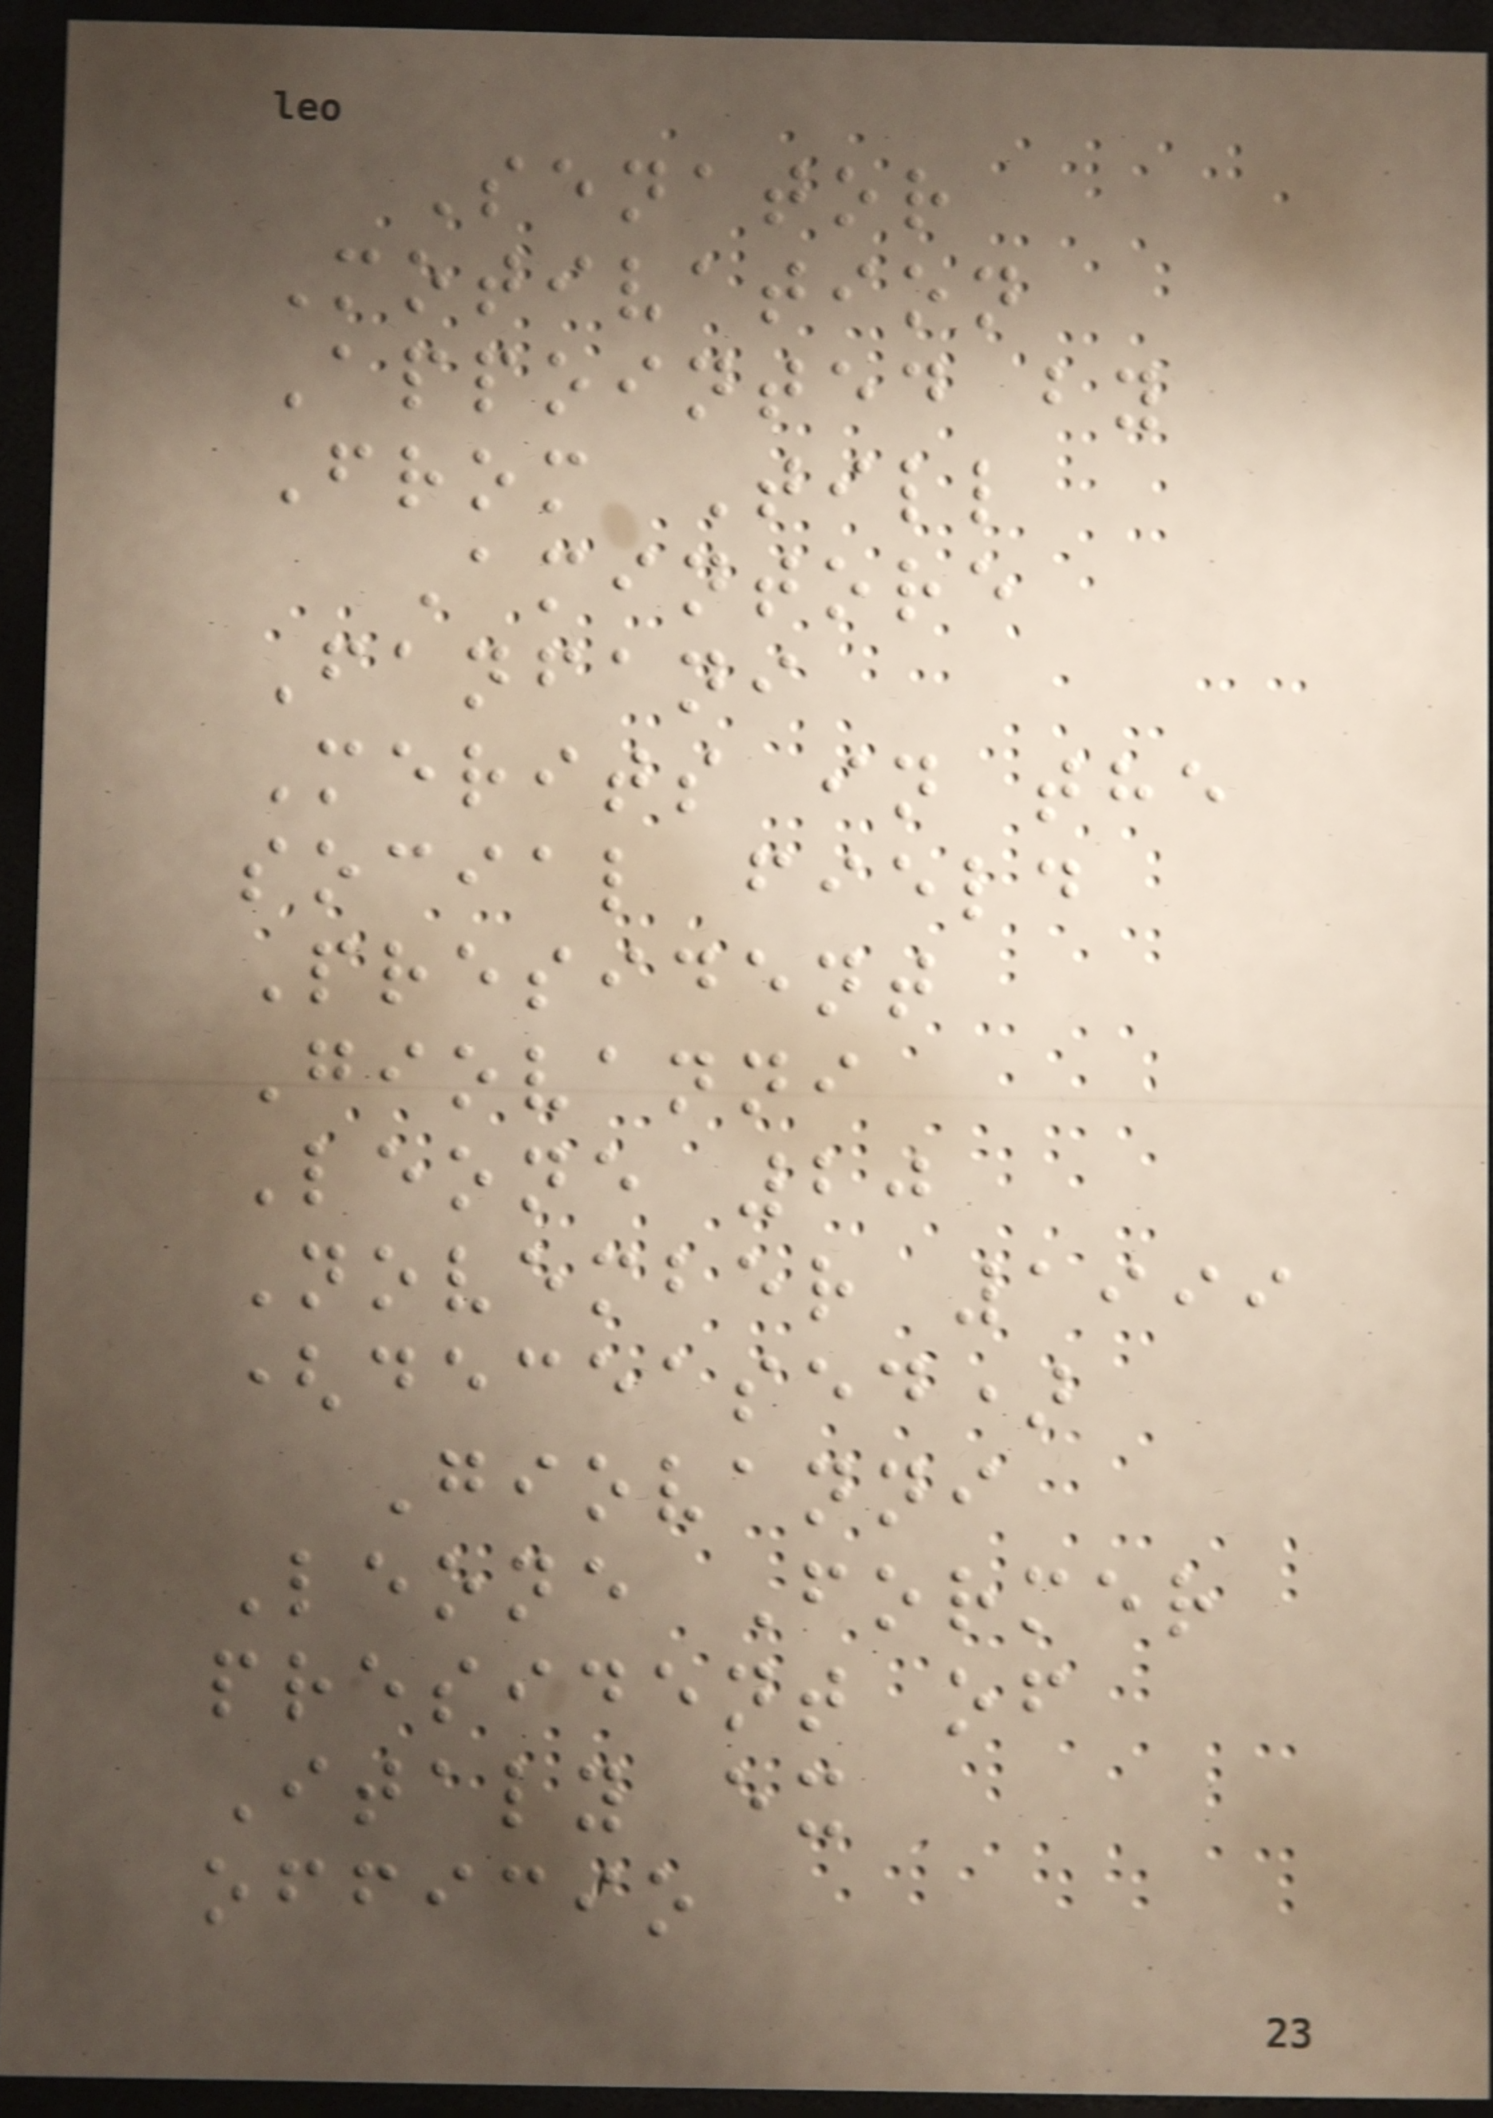Senator
Motivation
Appointed by
From Till
Amintore
Fanfani
Merits in the
social field
President
Giovanni
Leone 20
November 1999
(deceased)
Giovanni
Leone Former
president of
Italy ex
officio
